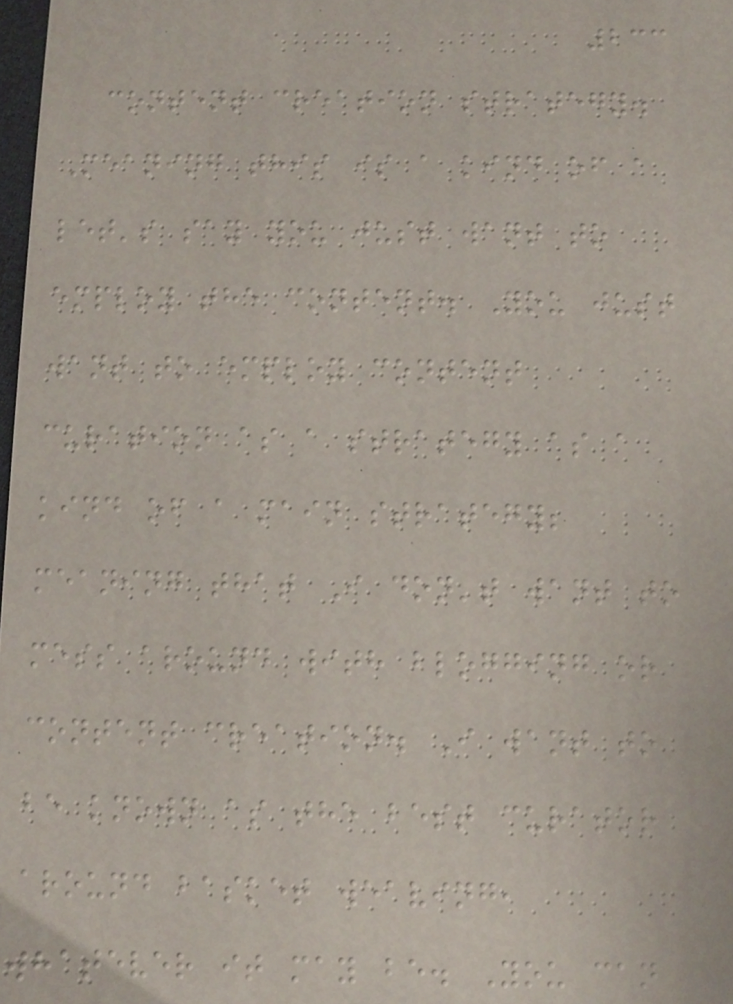233
content creation strategy.
Meaning this is a kind of a
let's say you just want to
employ the content. You just
want to employ content
curation as a strategy as a
kind of a main strategy;
meaning that I don't want to
mess around with blogging or
content creation. I want to
be known as the best curator
around basket weaving,
whatever it may be. You can
